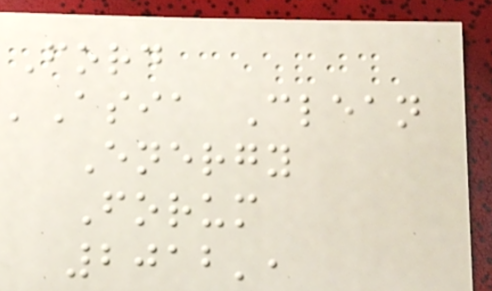Ford
'Asia Clean
Energy
Forum
2012',
